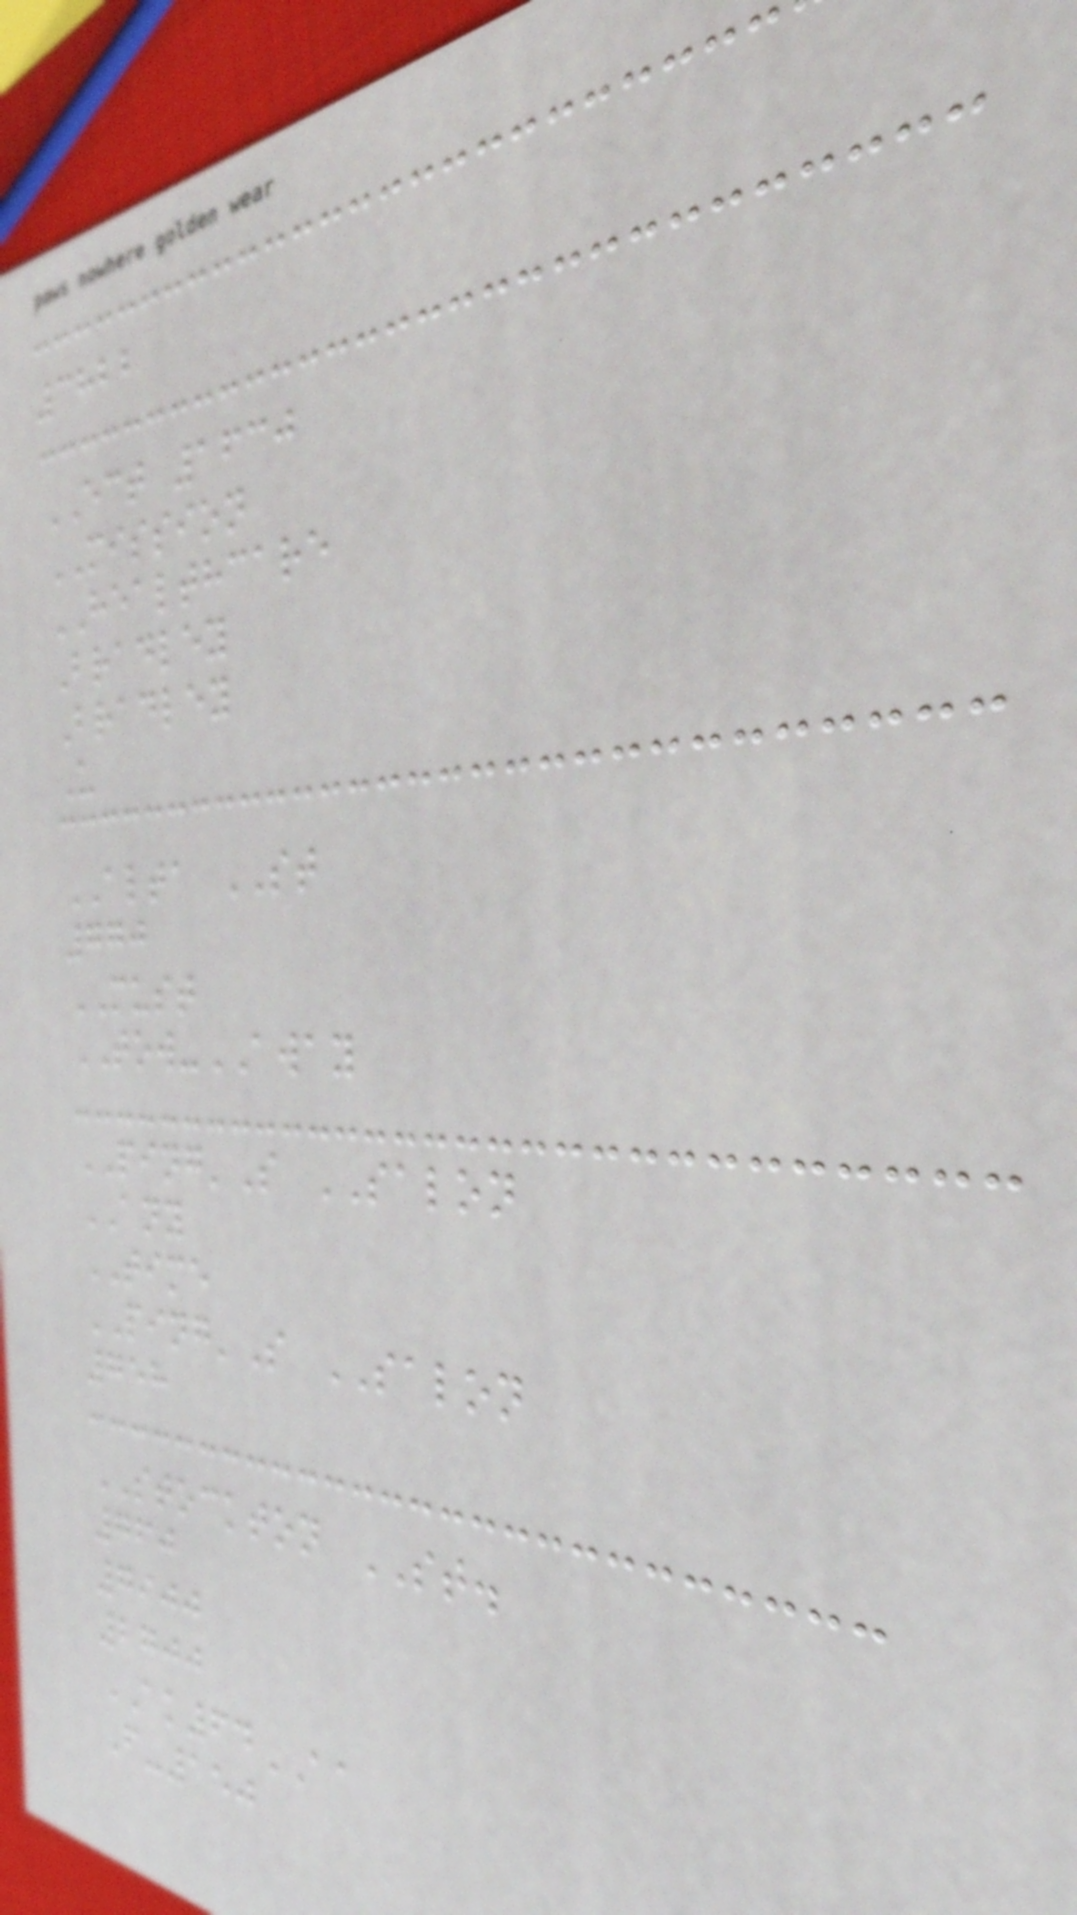3822
ECT 1630
MISSION
HEALTHCARE
Bradley
Bradley
U
ALTA ST
770
MUST
TOW-AWAY
PING'S SALON
ANY
TIME
PING'S SALON
758
STOCKTON ST.
760
7900
2700
AK64AA
F-150
